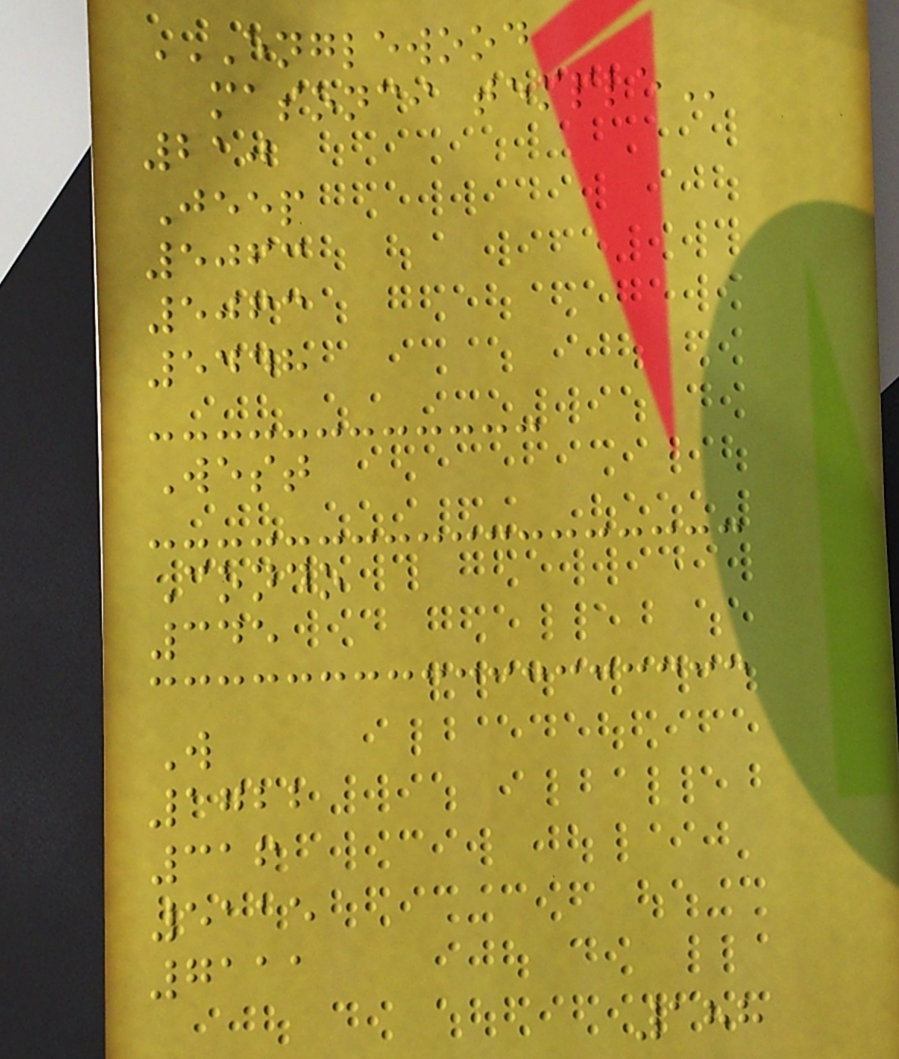ENGLEWOOD
MASONCI TEMPLE
210
Jeep
5063
5063
5448
West
Condo
345
W
1722
316
5115
7111
188
